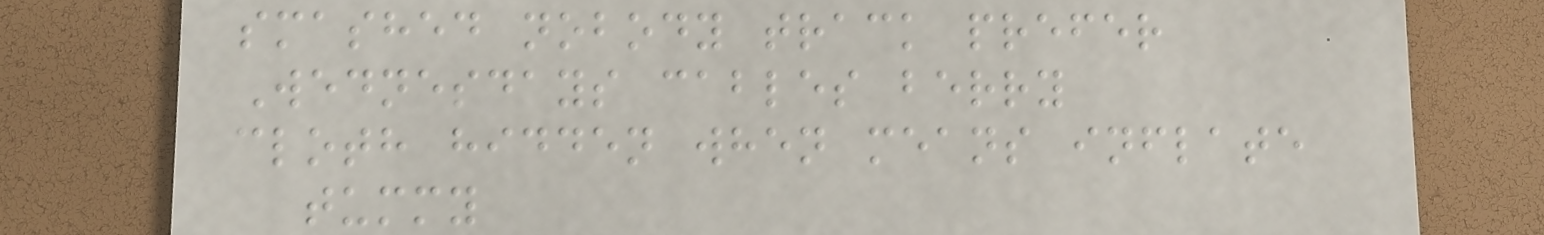smashed nobody track prefer
Wednesdays cables berry
cloth hidden when means inflate
tummy
